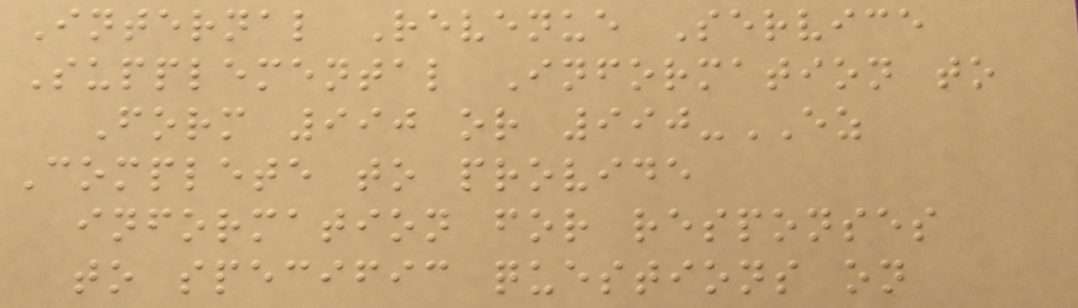Internal Revenue Service
Supplemental Information to
Form 990 or 990-EZ
Complete to provide
information for responses
to specific questions on
